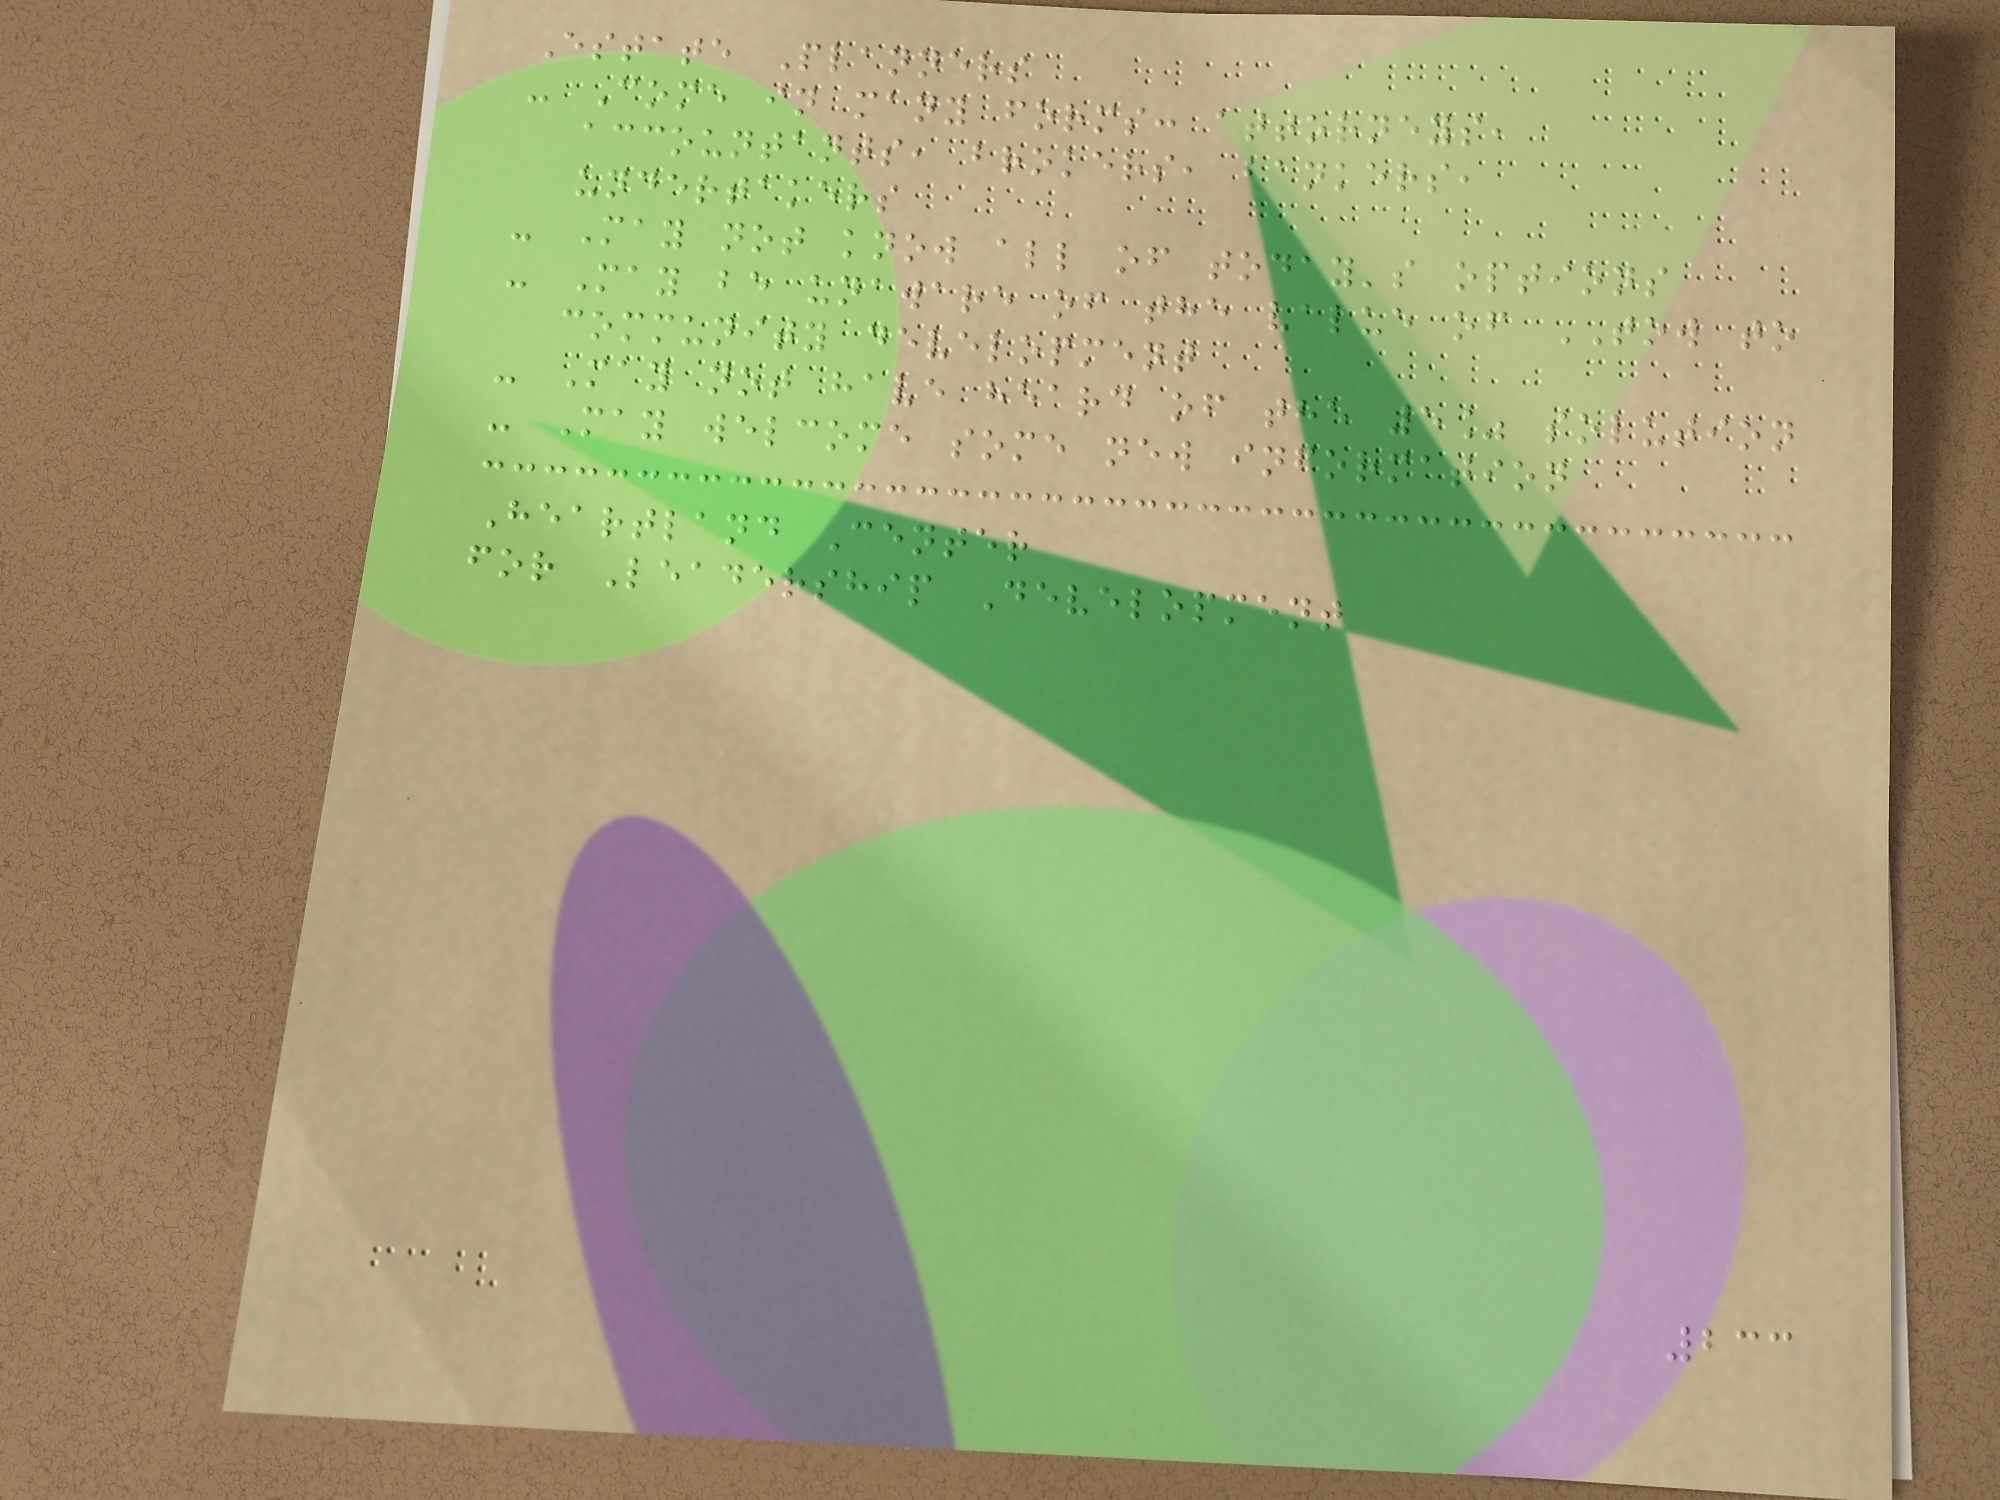Estate Planners
- Come in many forms: attorneys,
accountants, brokers, bankers,
undertakers
- May not know all of today's options
- May be unaware of the value of TOW to
community development
- May not have heard of the 5% solution
- May welcome some new information
Heartland Center
for Leadership Development
233
